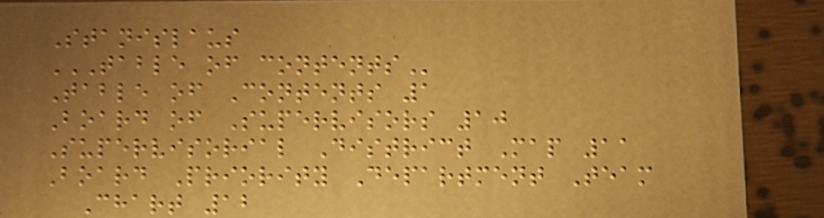Stanislaus
TABLE OF CONTENTS
Table of Contents 1
Board of Supervisors 10
Supervisorial District Map 11
Board Priority Department Team
Chart 12
